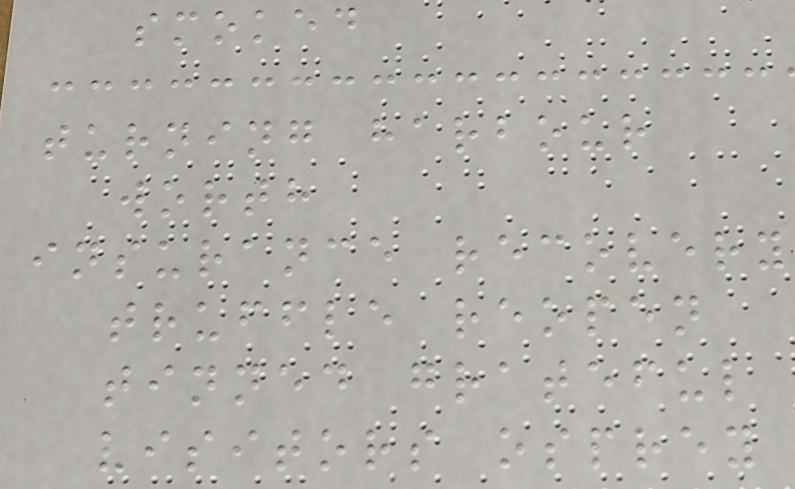smoked
turning harbour
worth
insurance recovery
truffle reopen
tinned grateful
visitors osprey
